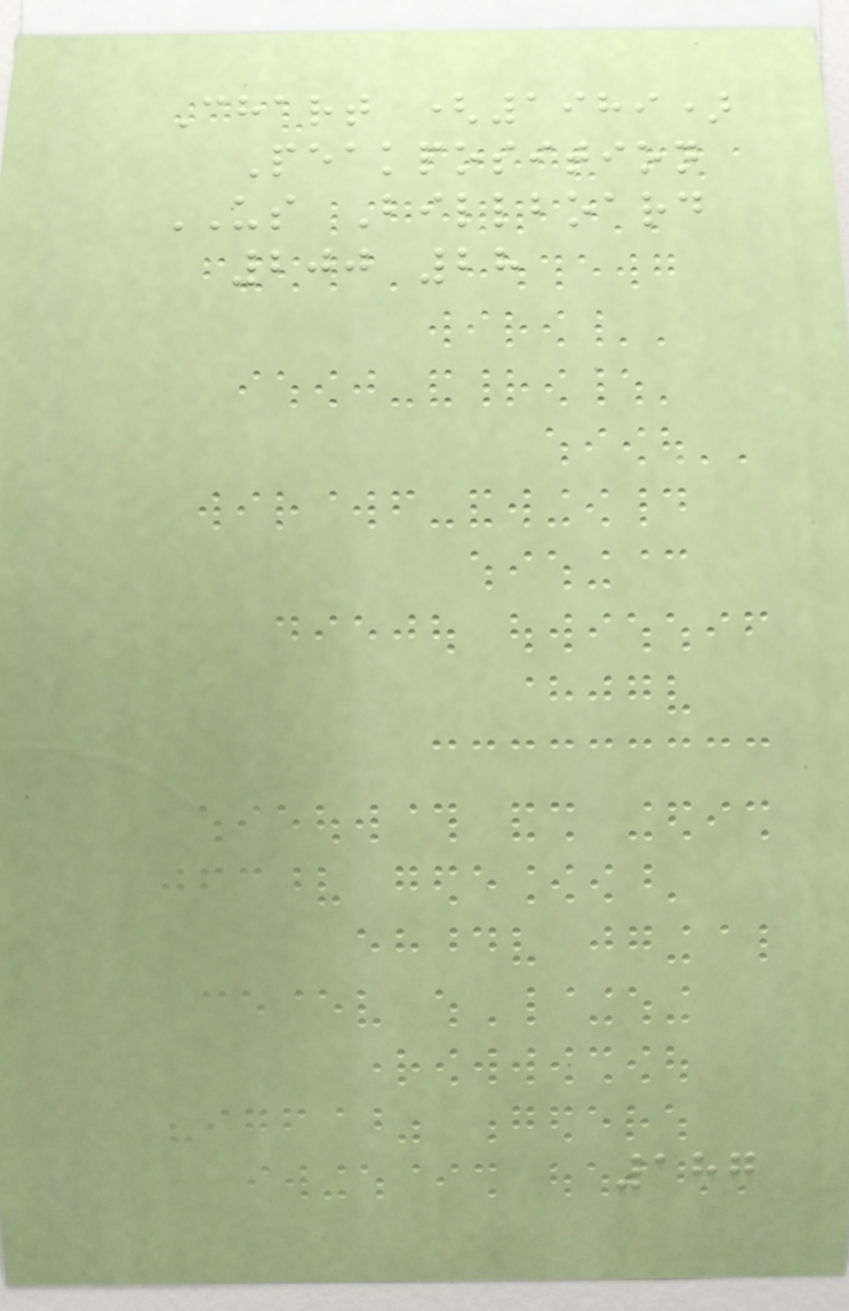Chart (1989)
Peakposition
US Billboard
200 28
187
